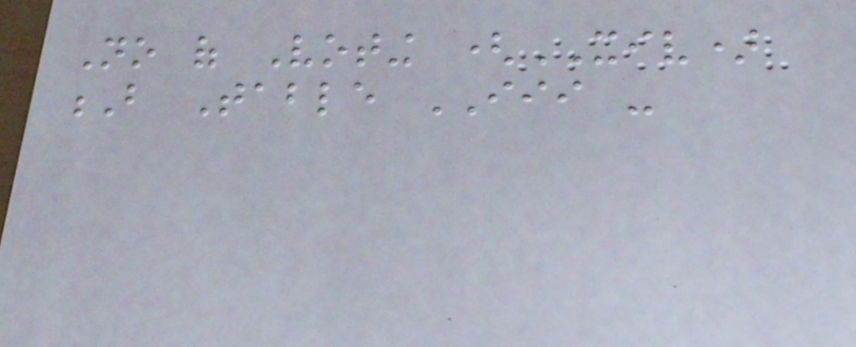No of Voting (XIV)
B Table III -
